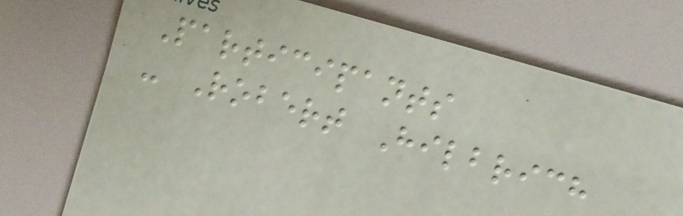Participants
- Robert Hilbrich
